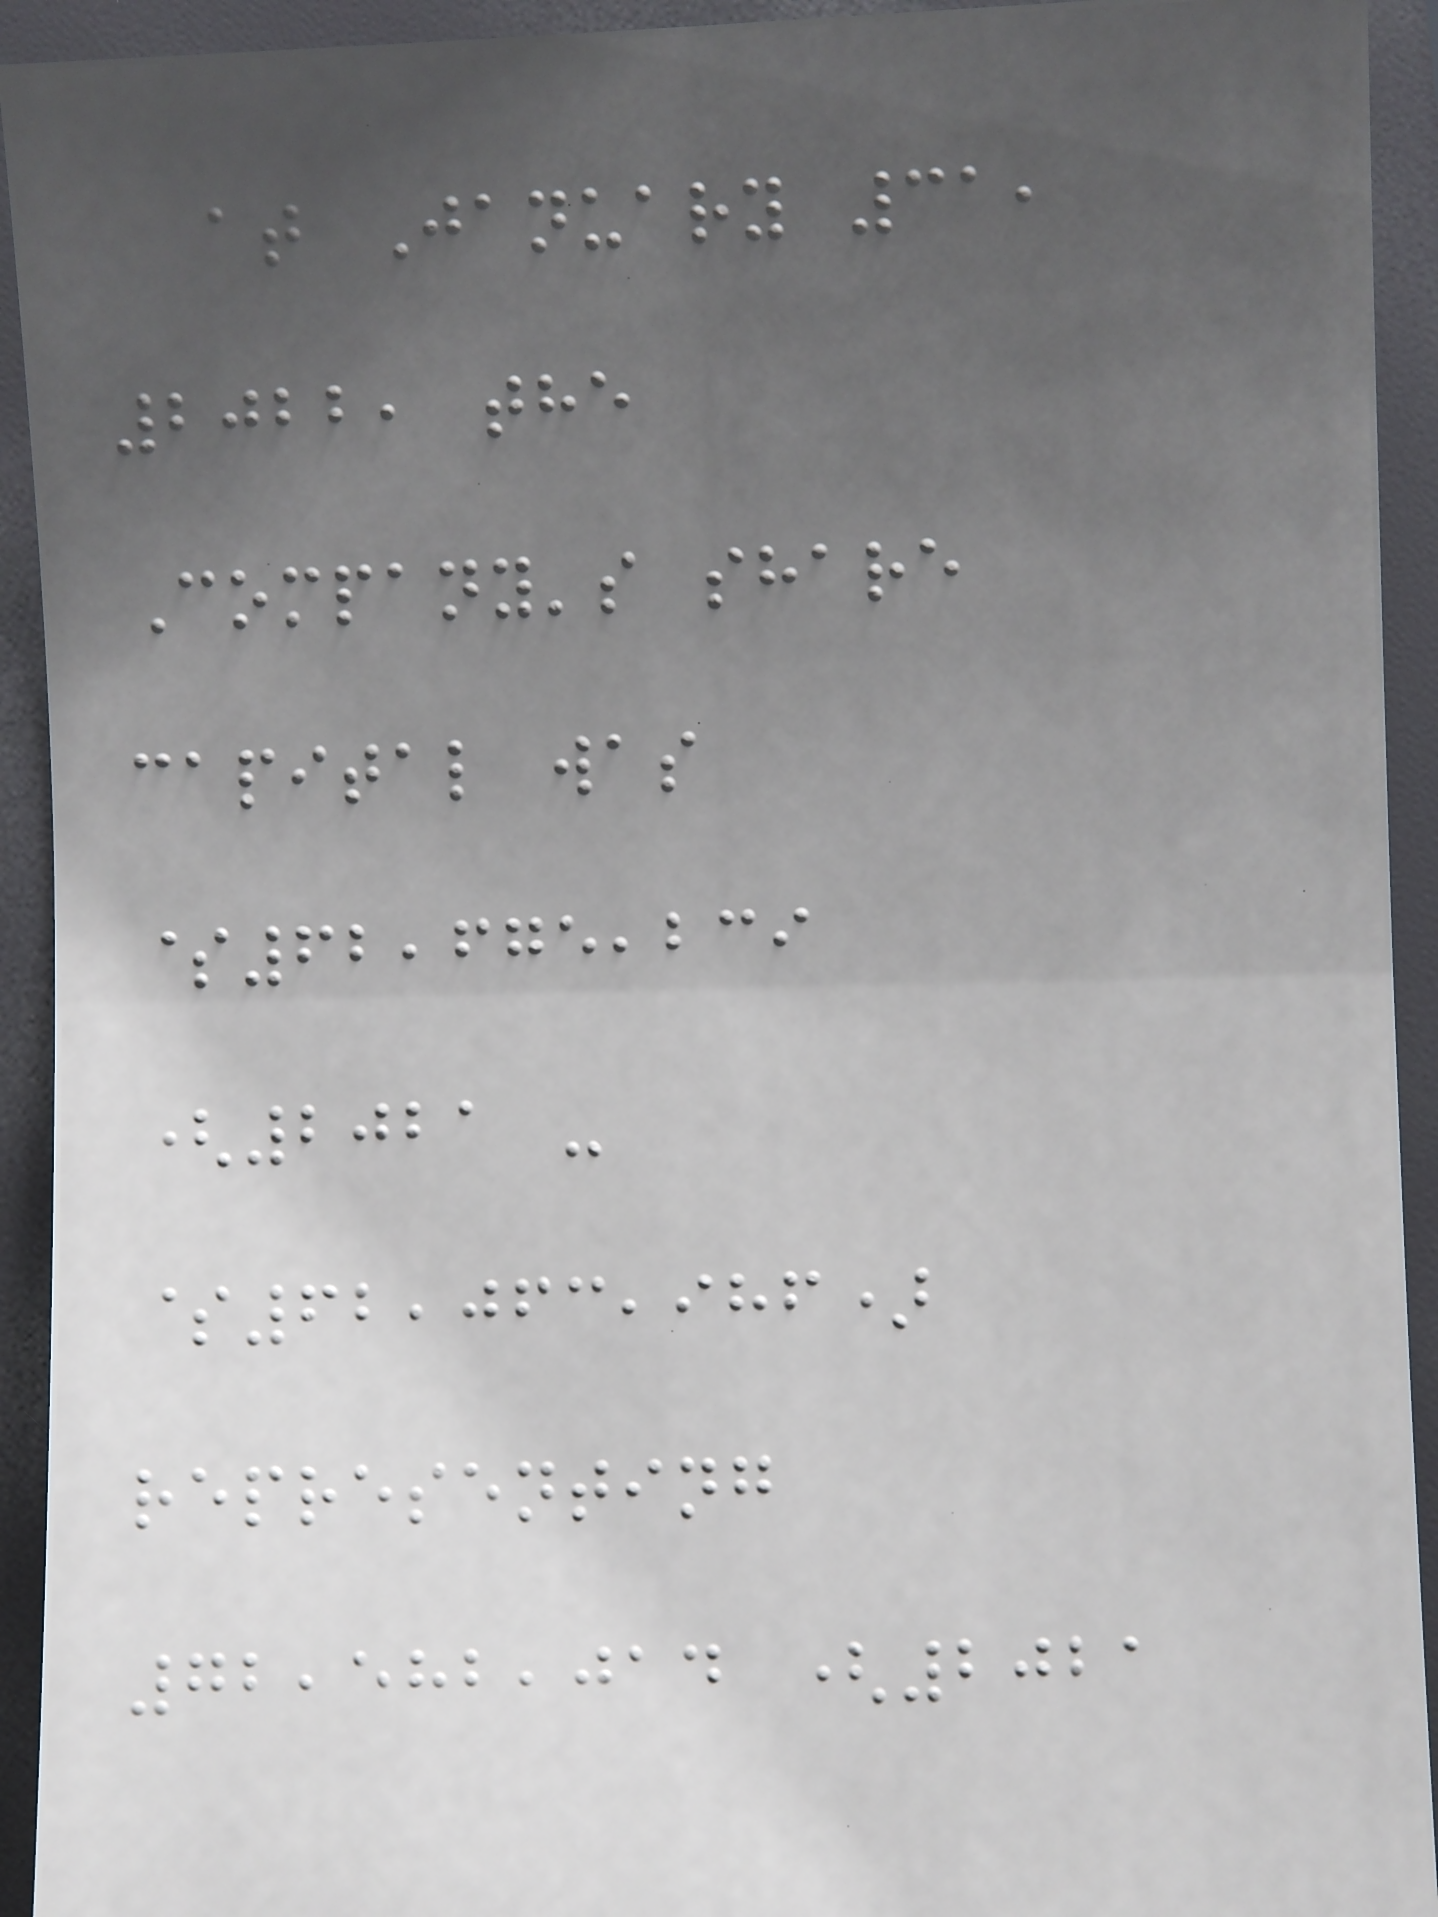at January 31,
2022, the
Company's share
capital was
$62,675,239
(2021 -
$62,063,986)
representing
72,582,014 (2021
